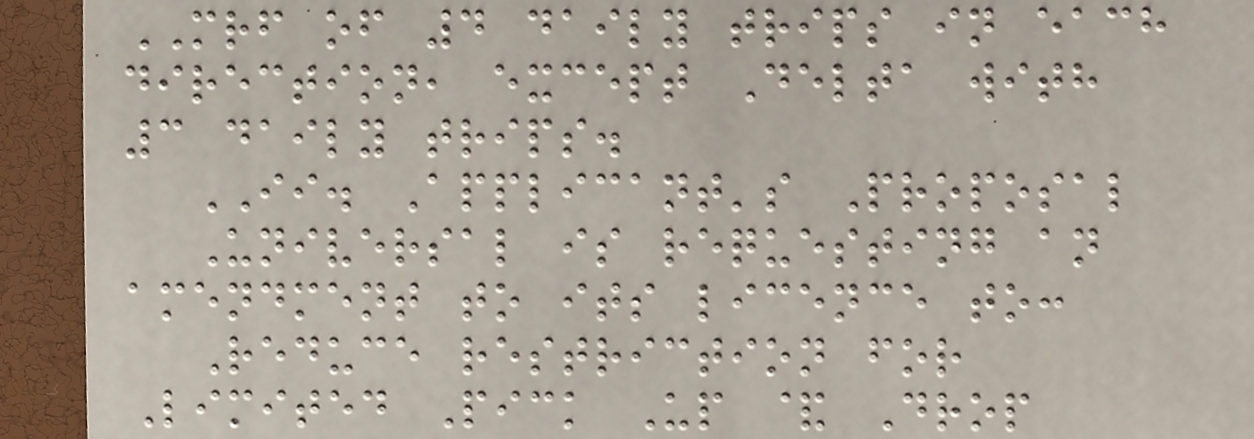MRF of 4 daily trips in each
direction, except Delta with
3 daily trips.
II. Applicant's Proposal
Universal is requesting an
amendment to its licence to:
Reduce restriction for
Limited Pick Up & Drop
